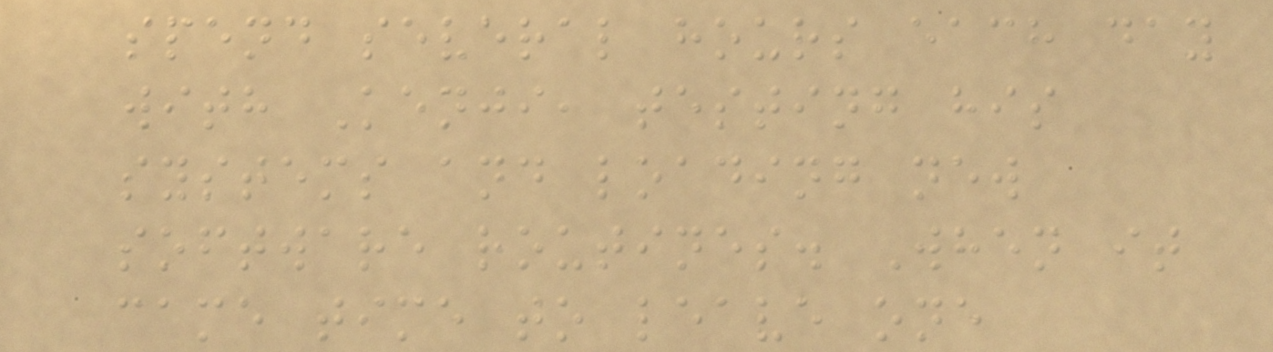spend several hours each day
with Kenji, testing his
systems and loading new
software routines. When it
came time to leave one
